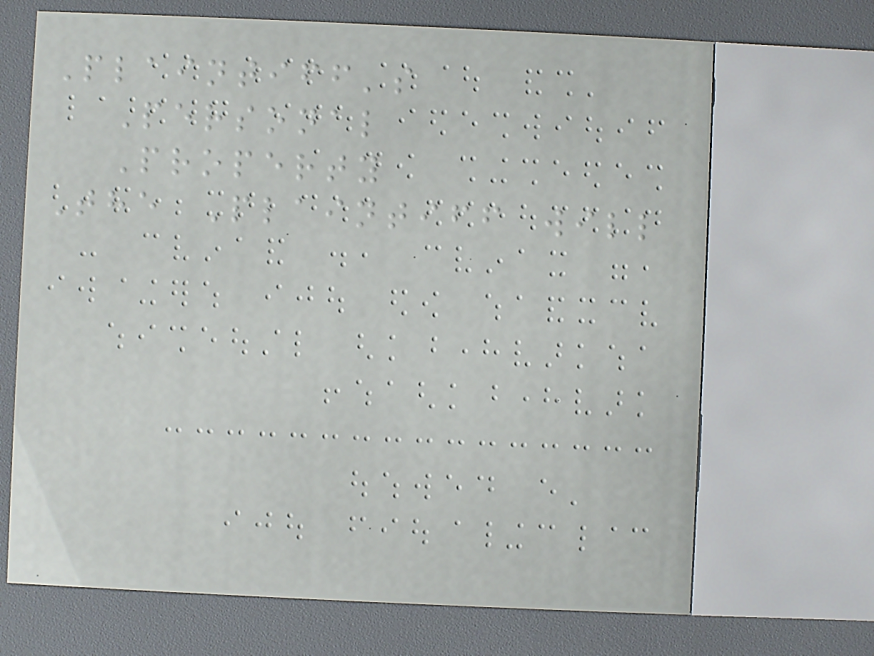Plaintiff's
Personal
Property
The Plaintiff will
